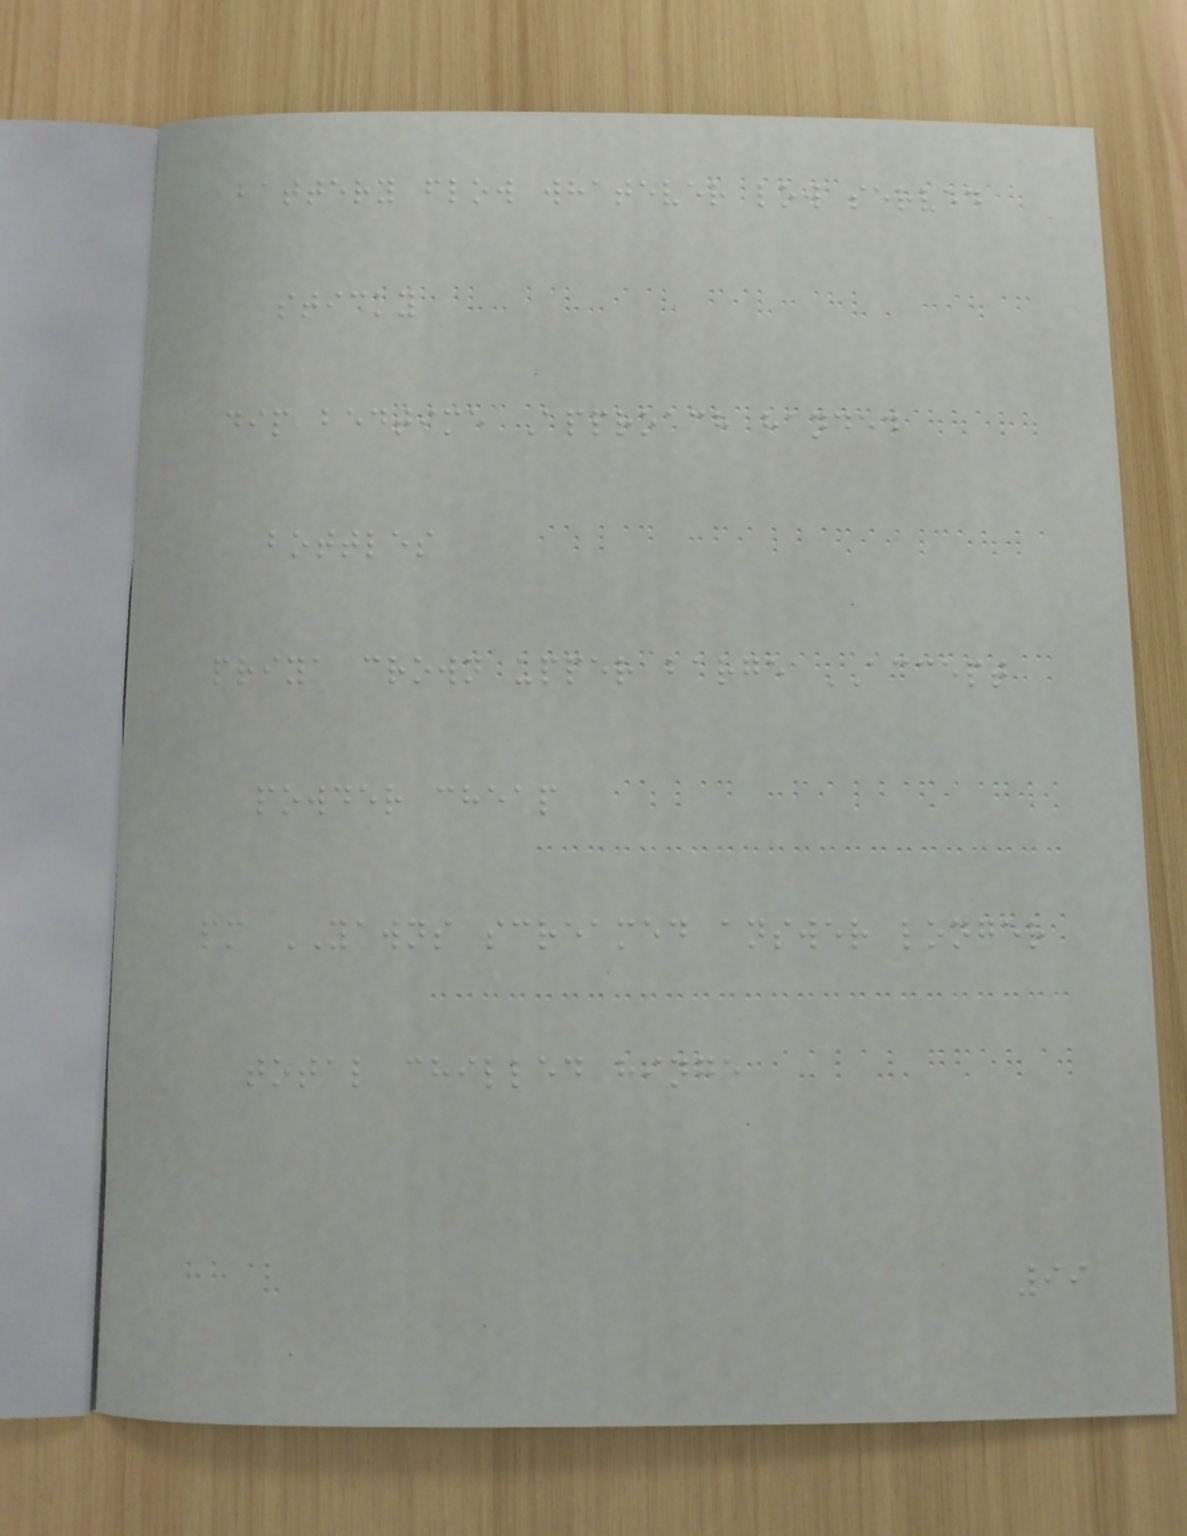battery flow whatever low served
sticky
dip bedtime Approach handed
bottles
priya crown upper barge ACCEPT
powder cheap
pm YAWNS screamed answer longer
total chilled hinge
99
